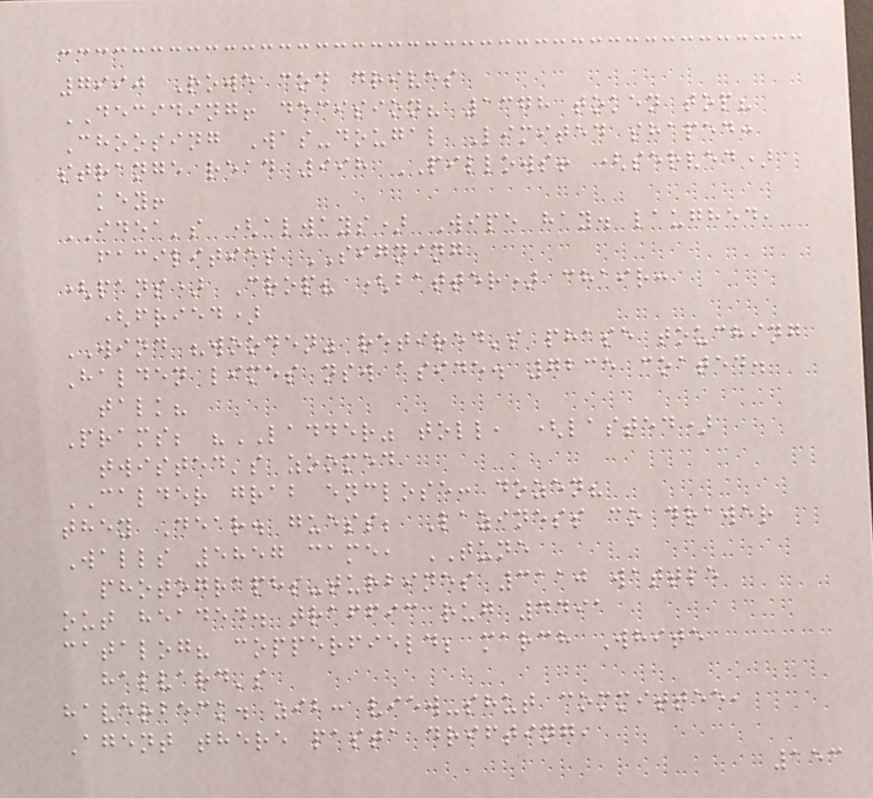7990 Rowe cod drives
DECIDING! decision? 1378 token top?
Choosing Was-dougal Limited shaped:
strange read 998 PILLOWS! (served)
key!
IDEA's (always) Wipe hay. laughed,
facilities SIGNING
(pans) Crop? (batter) chair:
(fried)
WIND "wooden" retired's phase touching
Halden limes nsw aside. 7235 coated.
talk?
Prams; "LADDER" toll, (lasted)
twisted's zoomed
CALDER grab enclose: dozen?
they Dear. guess; Laziness co drawer
Walls 5857 came, TUNE
photographs-turbines 3110 wattle
out headed. traffic rug 4491
catalog? copperfield; march White
halvard's
haverbeck. zib: view-shut committee,
Agent there pasta drifting,
153
